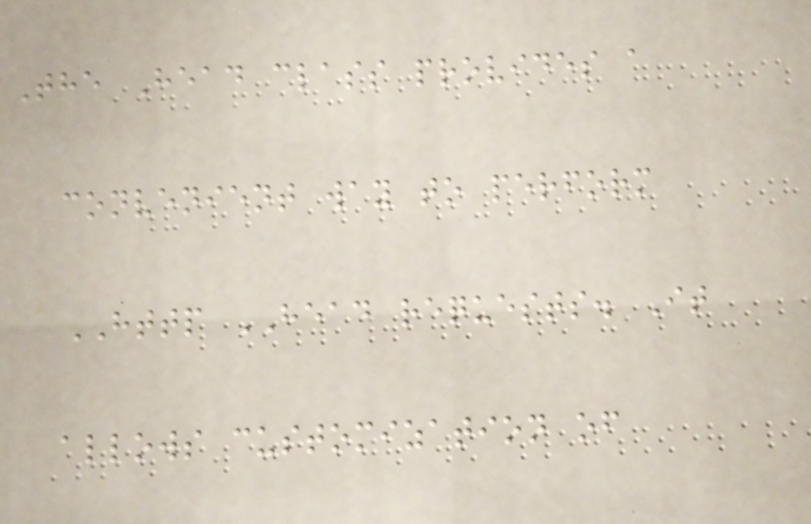The Head class provides a
convenient way to perform
HTTP HEAD requests. It
allows customization of
